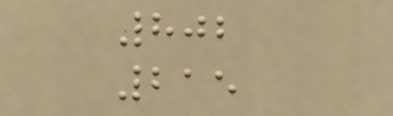802
215
